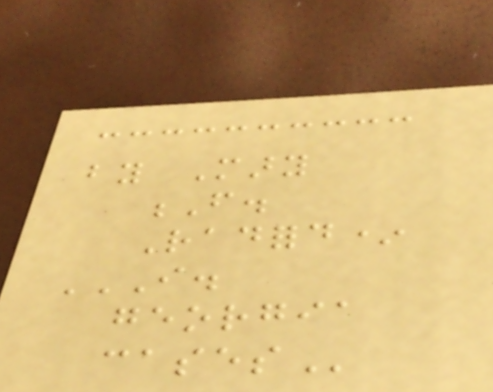by Mary
F.
Radford*
I.
GEORGIA
CASES
